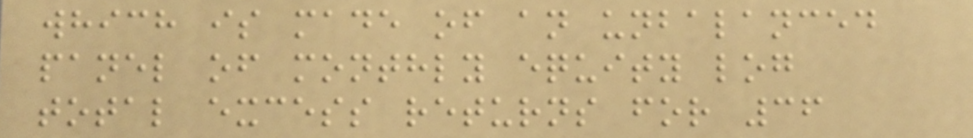which is made of an unbalanced
panel of monthly equity log
total excess returns for 36
